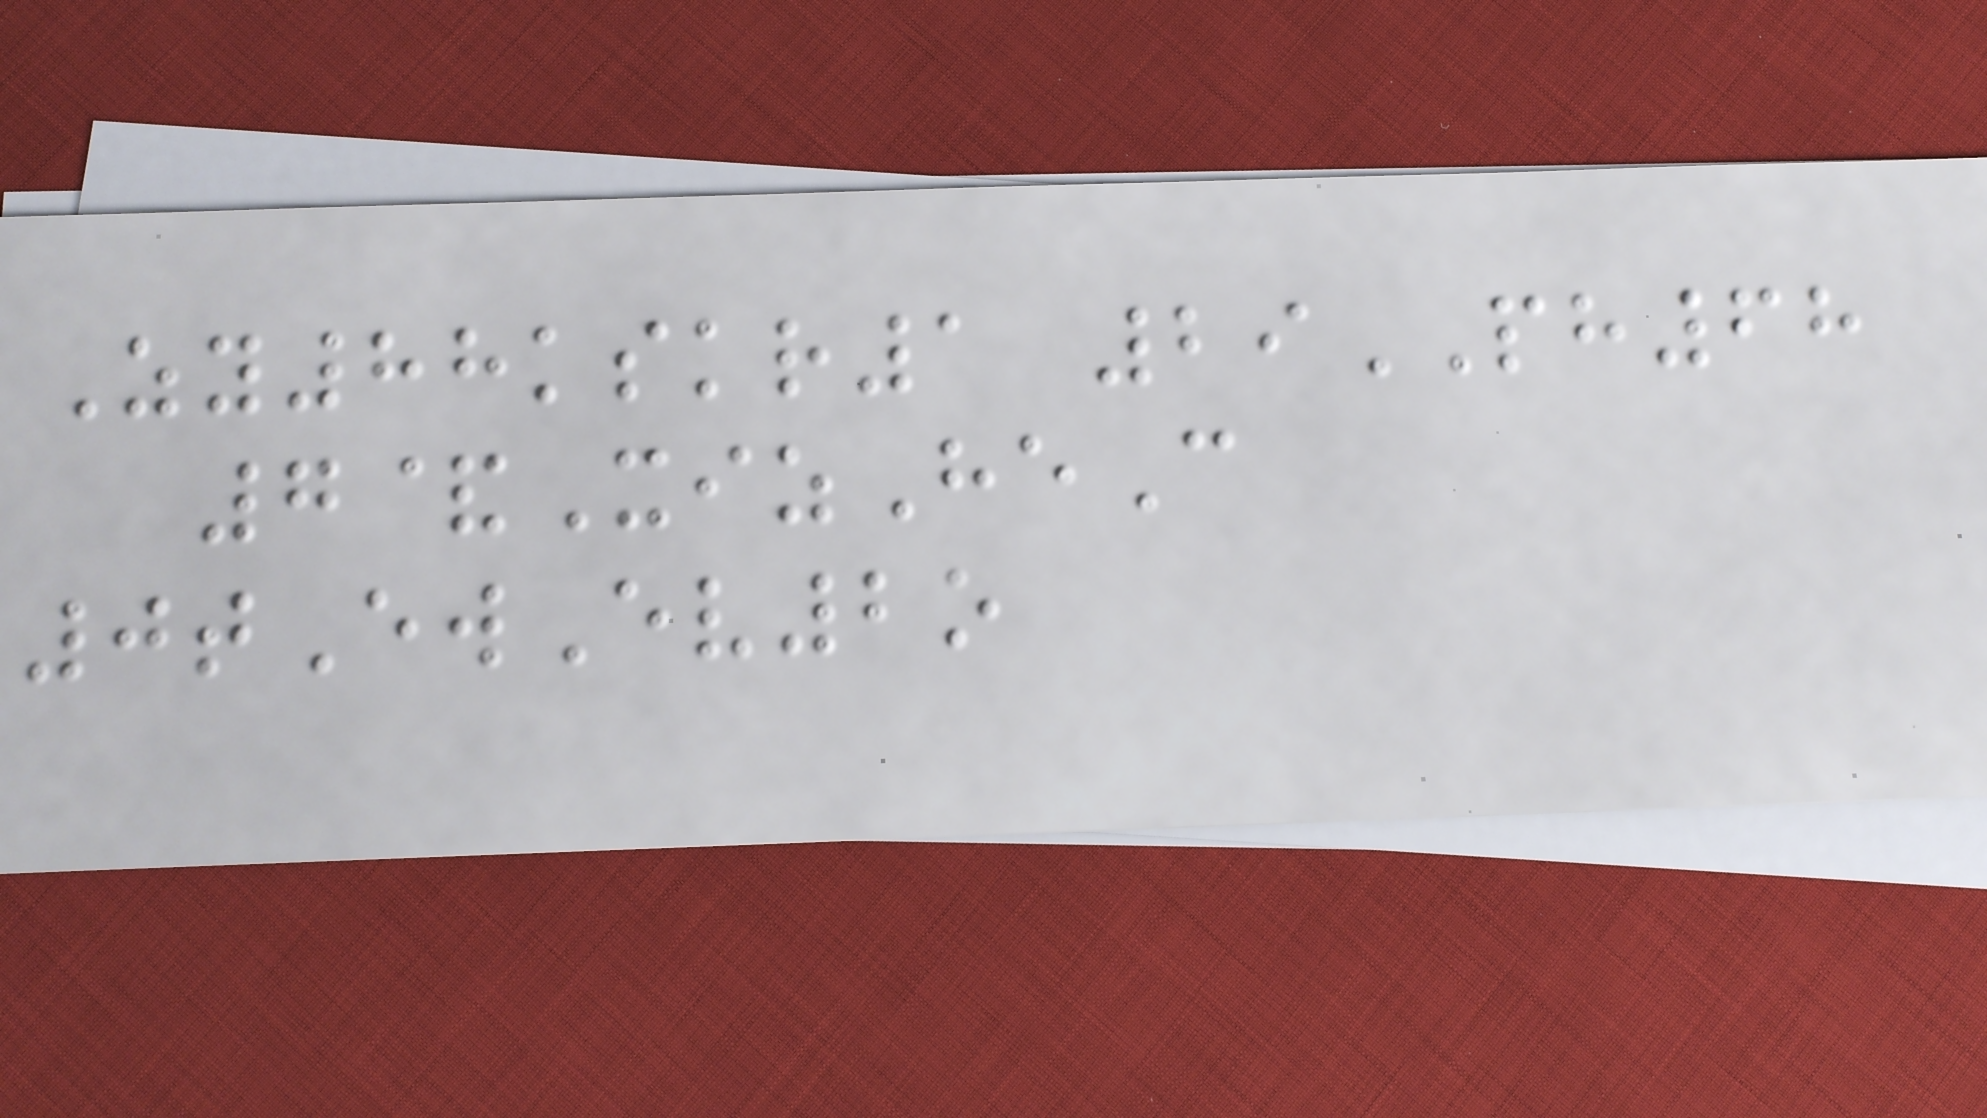Zy88kskr1 29PH68
7&XizHeC
0tEwEv2o
